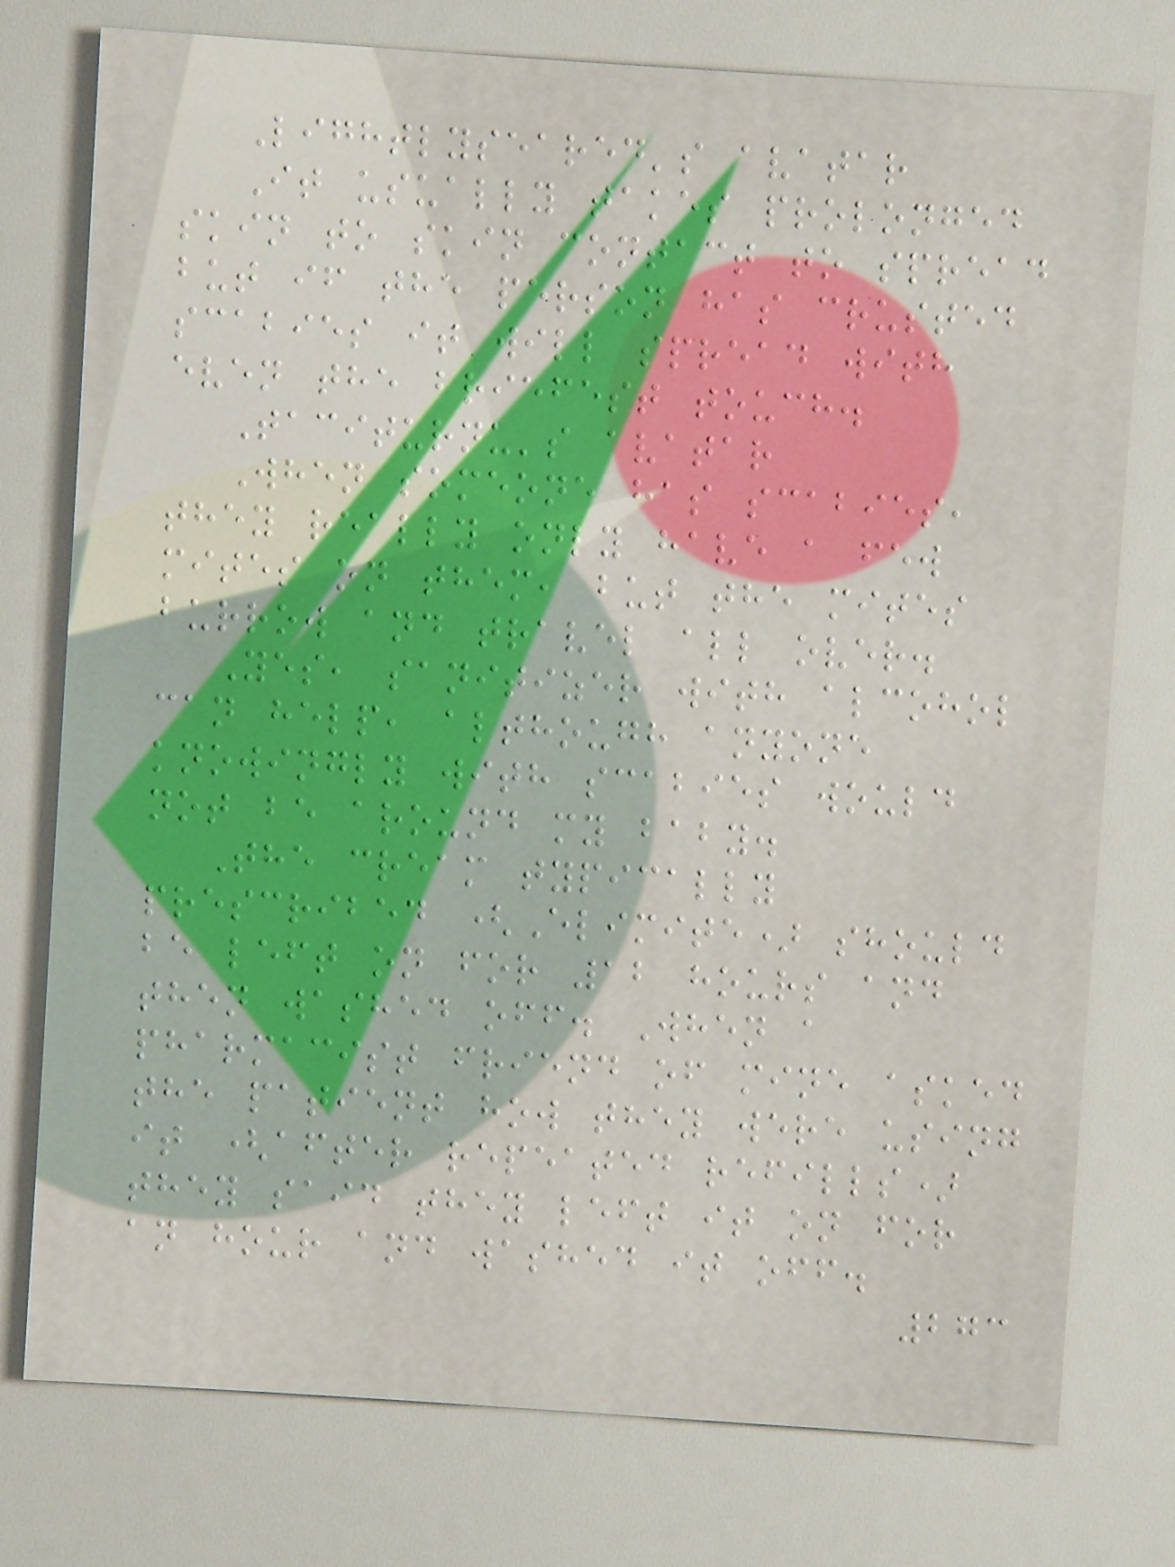Lightlyseared's avatar
It usually takes prolonged
skin to skin contact to spread
but if the person has crusted
scabies it will spread with
even the briefest touch.
Taciturnu's avatar
When someone has scabies,
they really only have a few
mites on them, but the mites
burrow and travel all over.
Yes, sanitizer with alcohol
can help, although anyone
knowingly with scabies would
not be around my baby.
The cream typically
prescribed (Elimite) should
be left on for 12 hours and
then washed off. When a
pharmacist friend of mine asked
the patient how they were using
it (after repeated refills)
they said they left it on for
an hour and washed it off.
273
